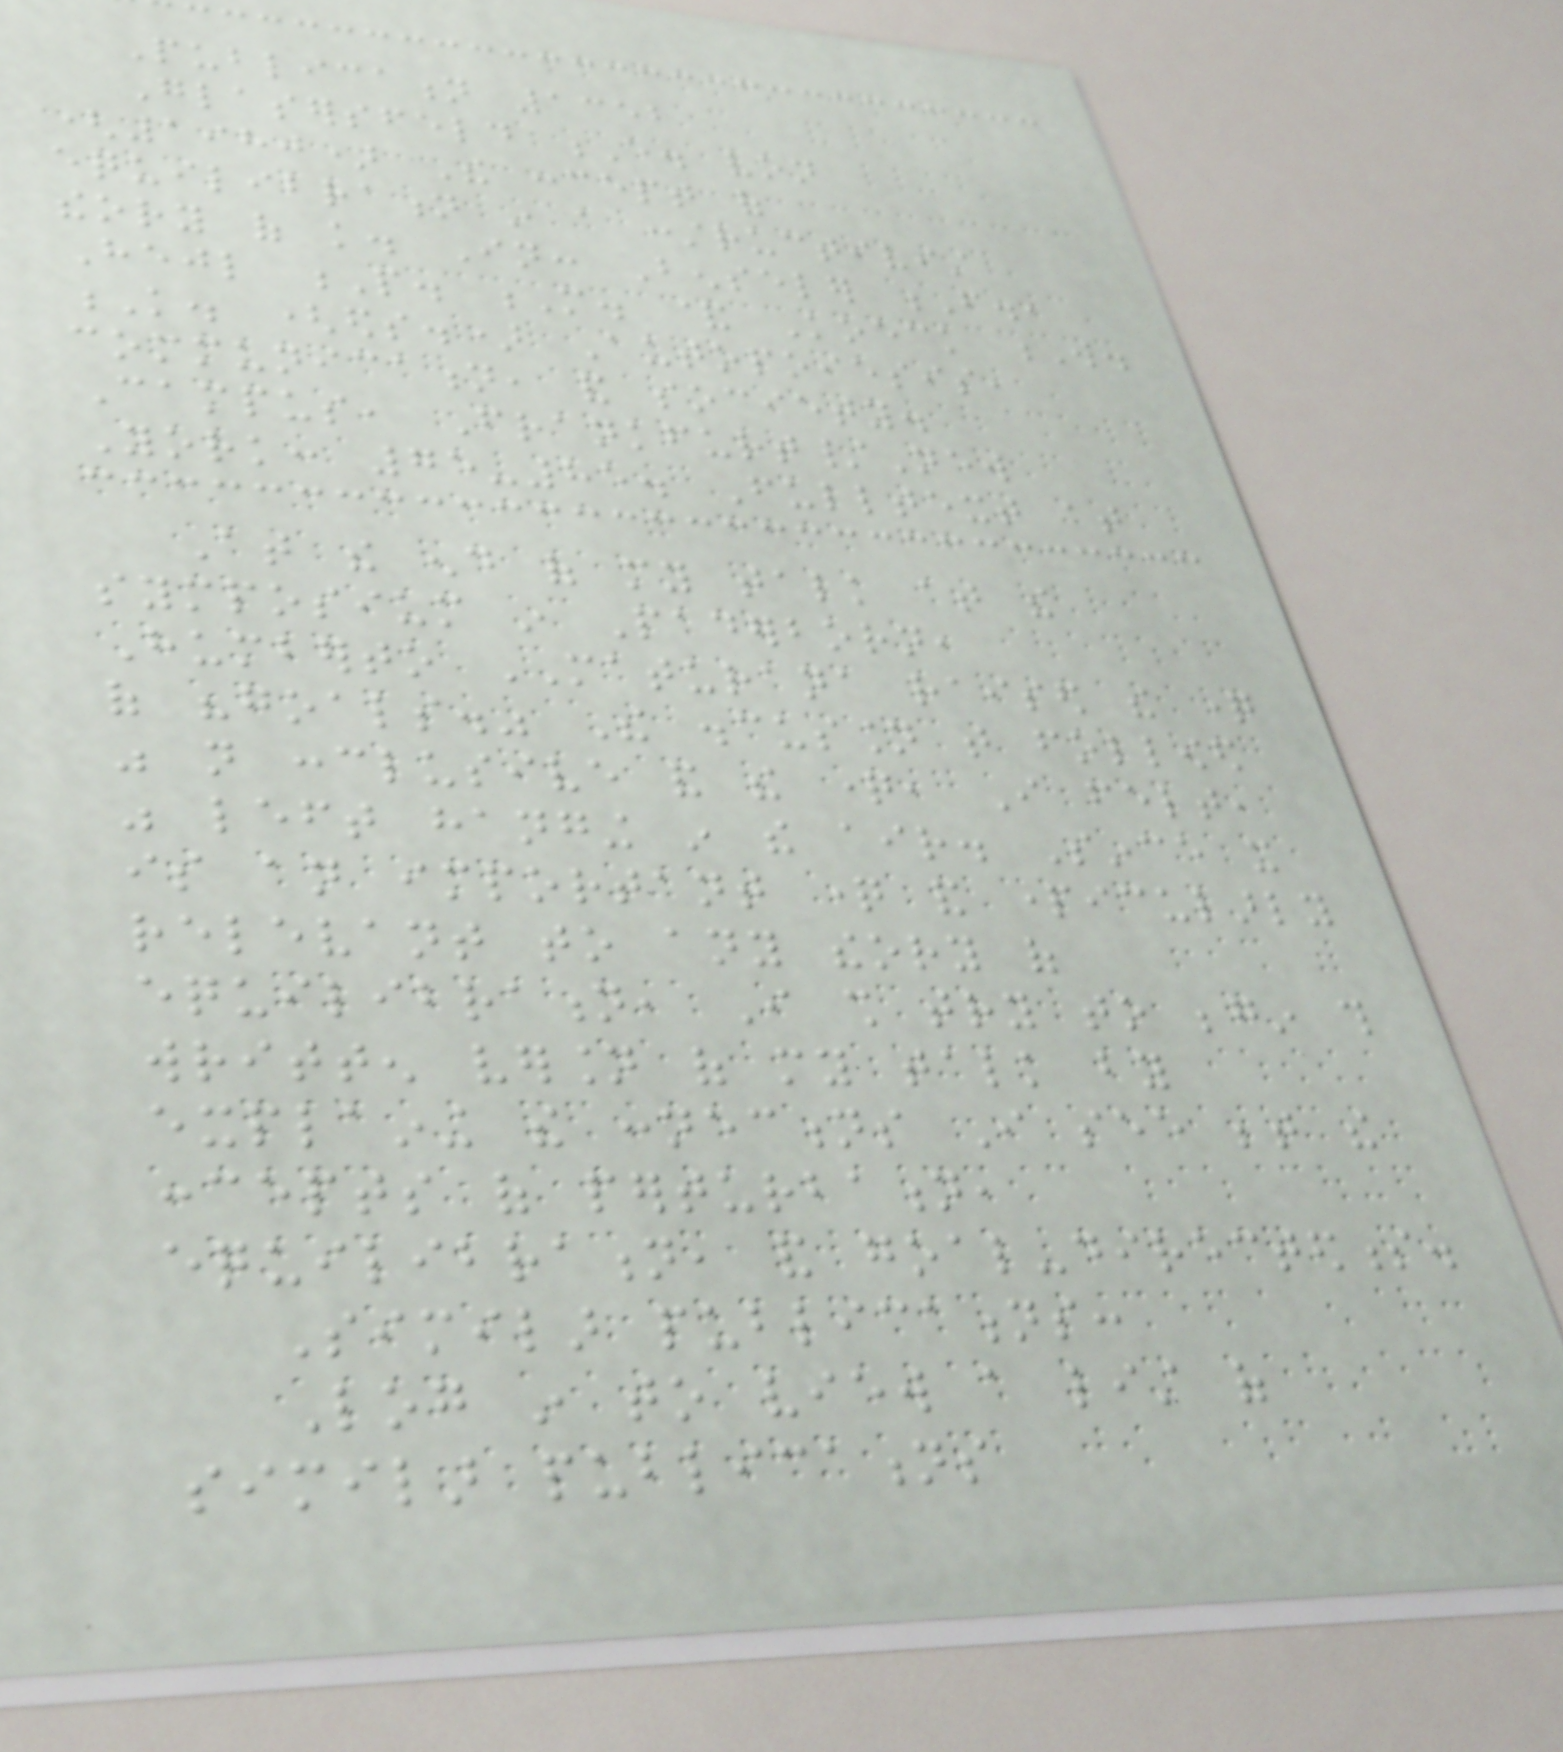Publication 1352
Glasersfeld E. von
(1980) The concept of
equilibration in a constructivist
theory of knowledge. In: Benseler F.,
Hejl P. M. & Koeck W.
K. (eds.) Autopoiesis,
communication, and society.
Campus, Frankfurt/New
York: 75-85. Fulltext at
At the end of my talk at the
symposium in Paderborn,
Humberto MATURANA raised the question
of "goals." The discussion that followed
was not conclusive and the question, I felt,
was left hanging in the air. Since it
is an important question and particularly
relevant to any theory of
equilibration, I shall try to begin this
written version of my talk by
explaining the connections I see between the
concepts of perturbation,
equilibration, and goal-directedness.
Similar publications:
Log in to view a list of
similar publications
